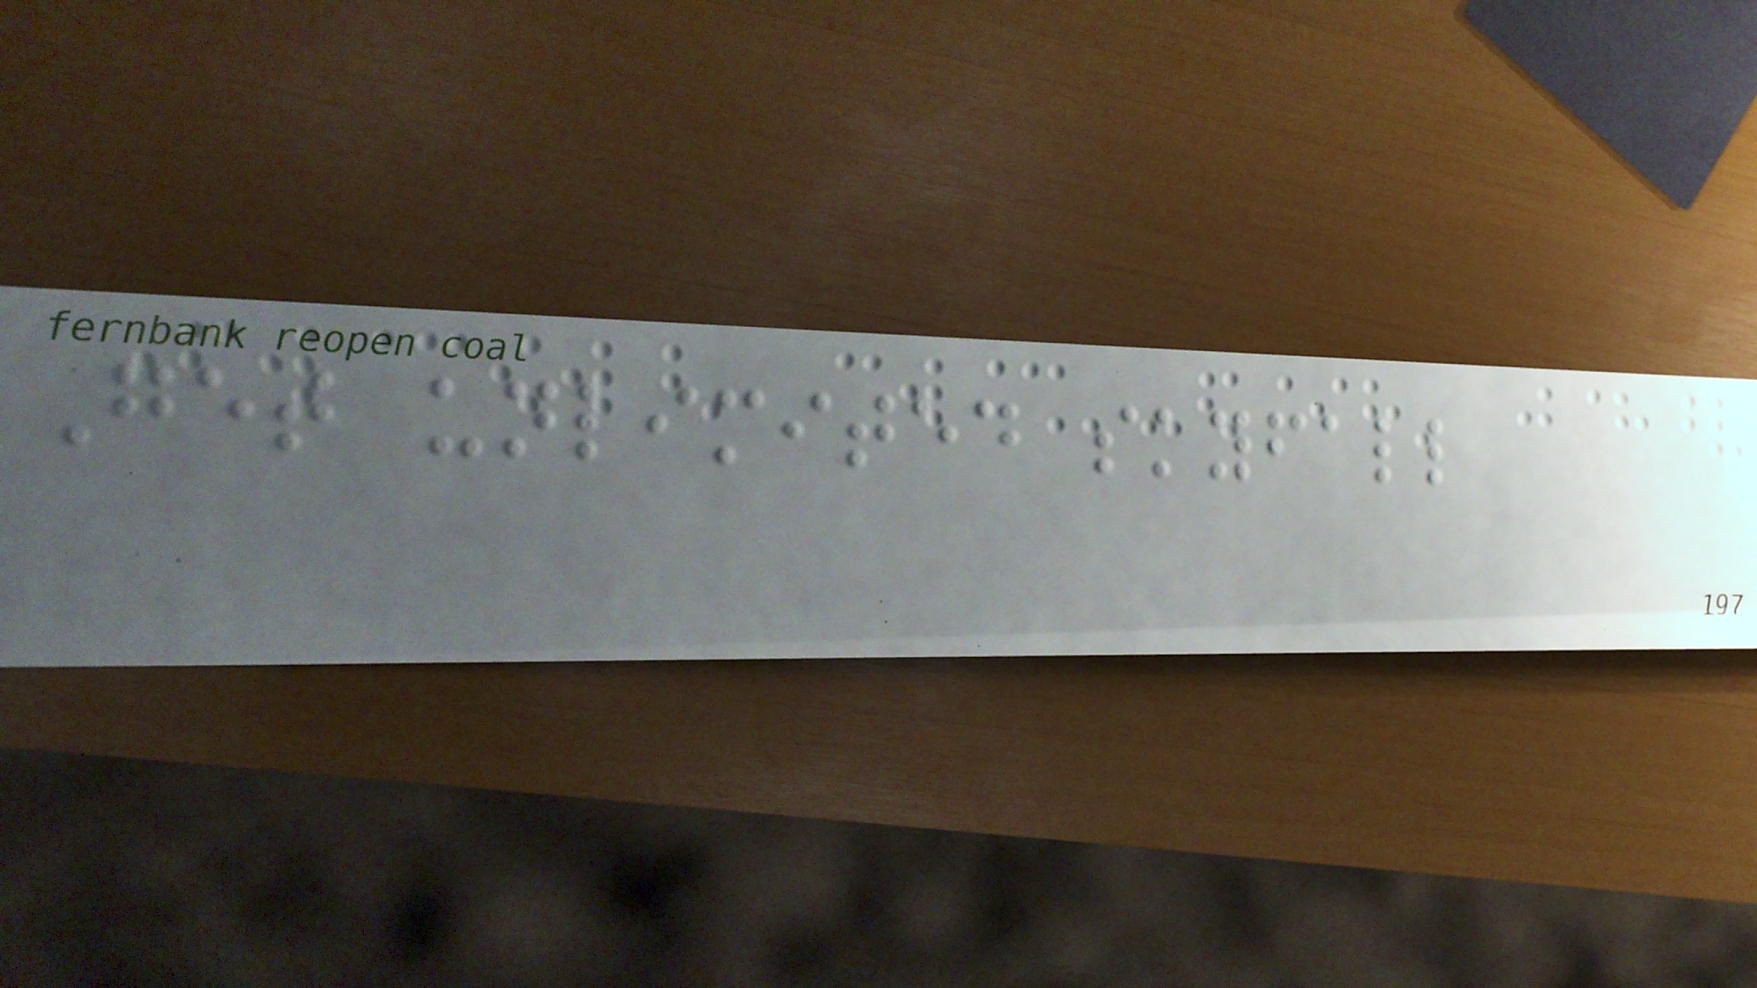Get unlimited skyfall
